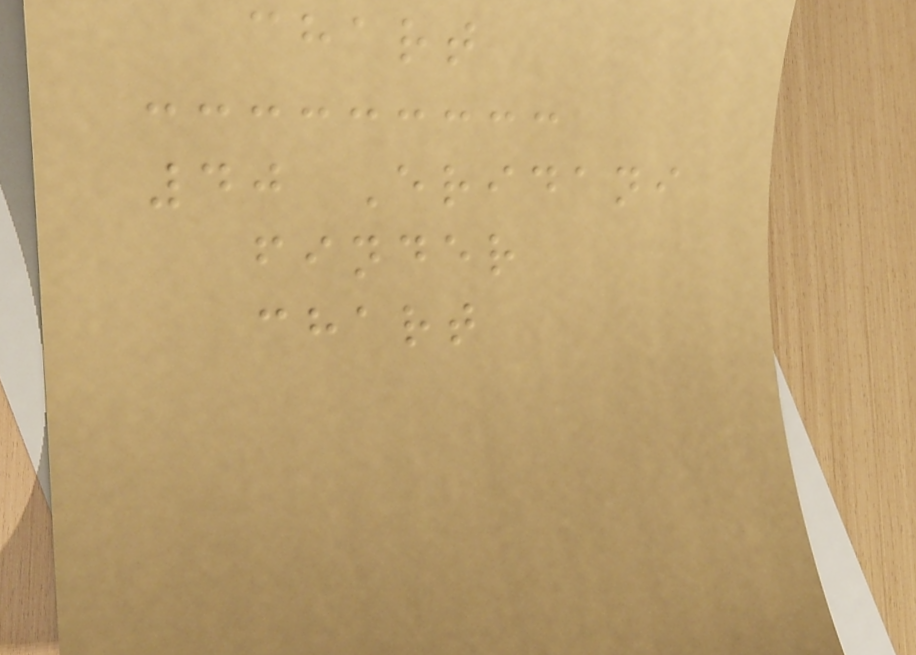chart
40 Eridani
finder
chart
